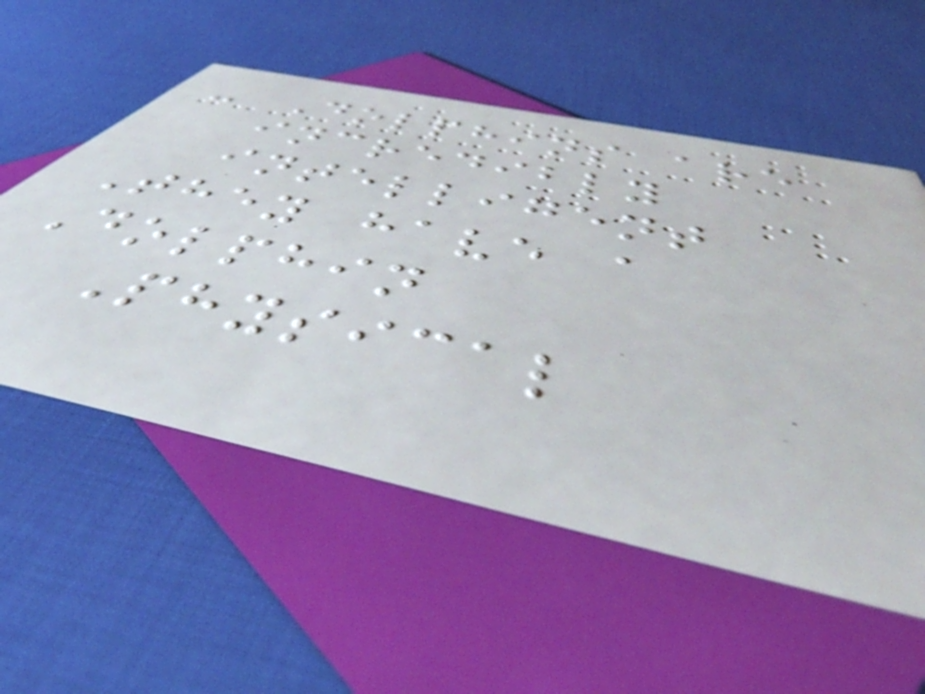- Dolphins are
incredibly
intelligent
They have a
Dolphin
Physical
